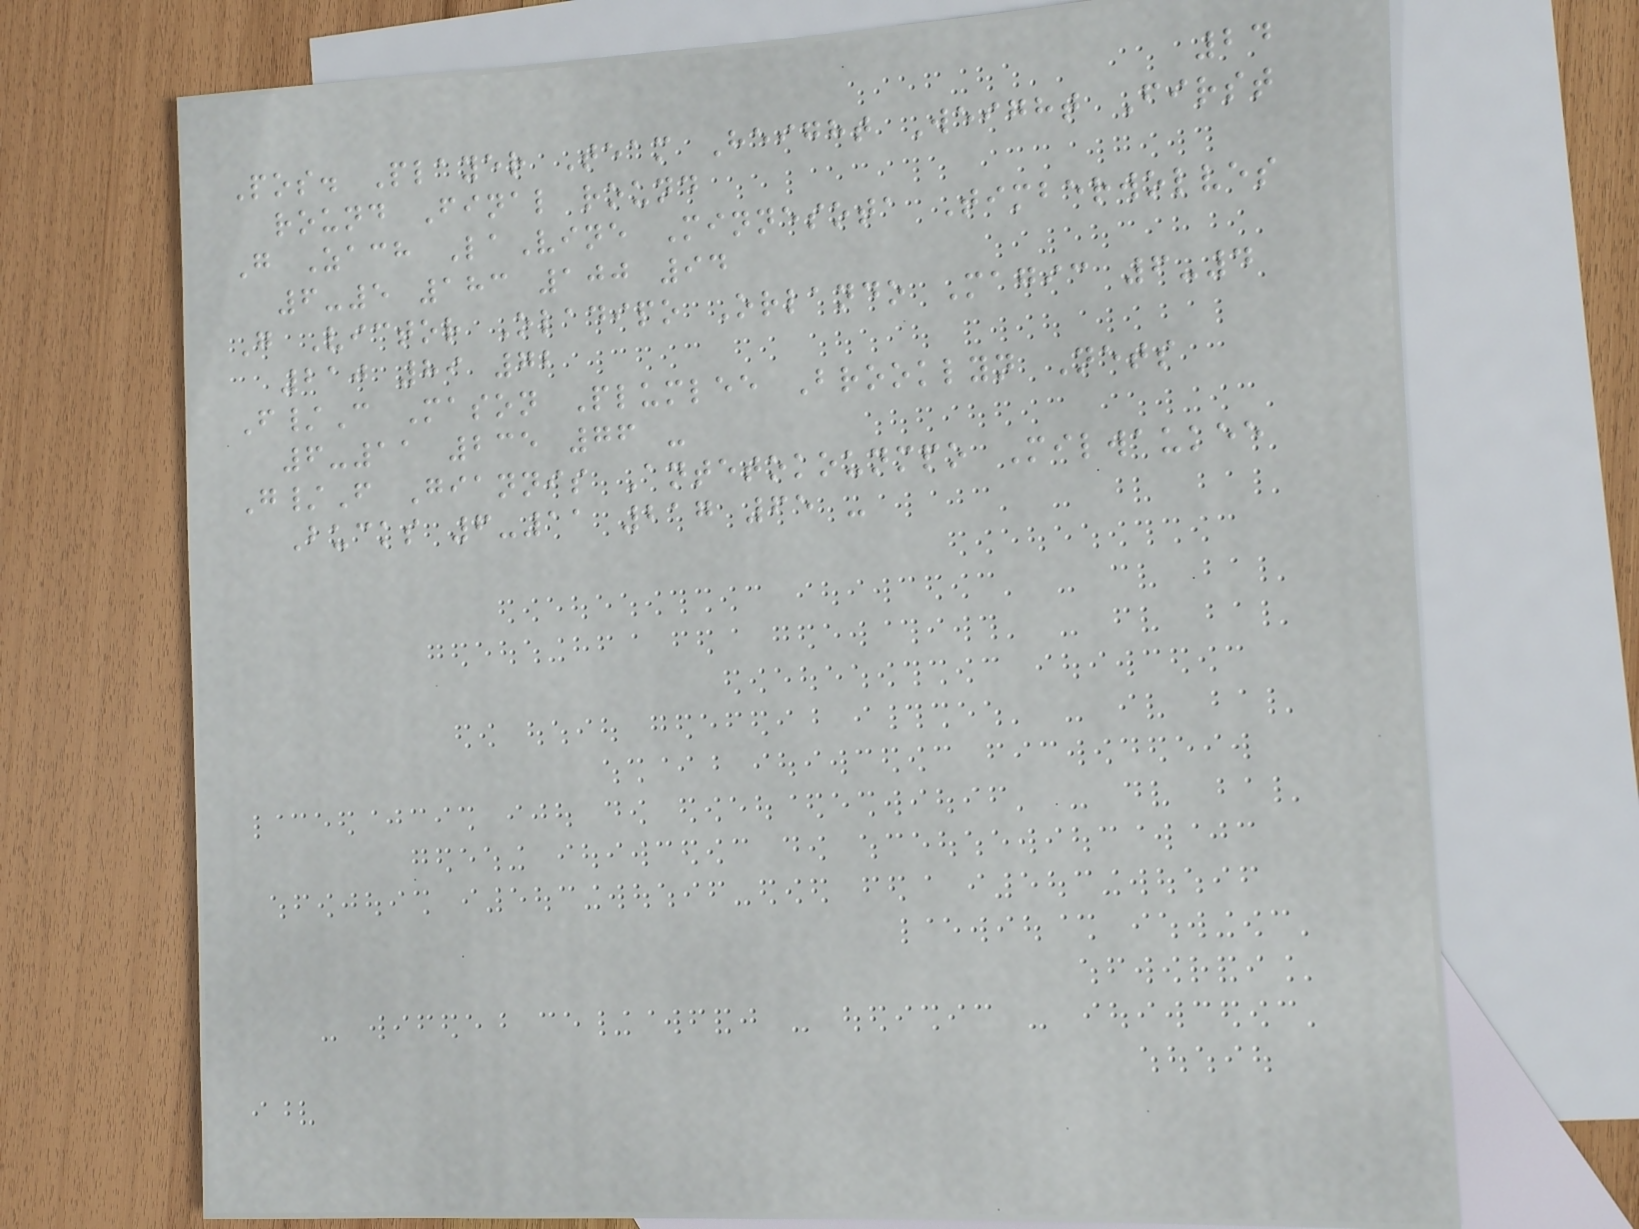24
Pos. Player Team Height Weight First
round Final round
G Zach LaVine Minnesota Timberwolves
6-5 183 100 94
G Victor Oladipo Orlando Magic 6-4
210 89 72
F/C Mason Plumlee Brooklyn Nets
6-11 235 76 -
G/F Giannis Antetokounmpo Milwaukee
Bucks 6-11 217 65 -
